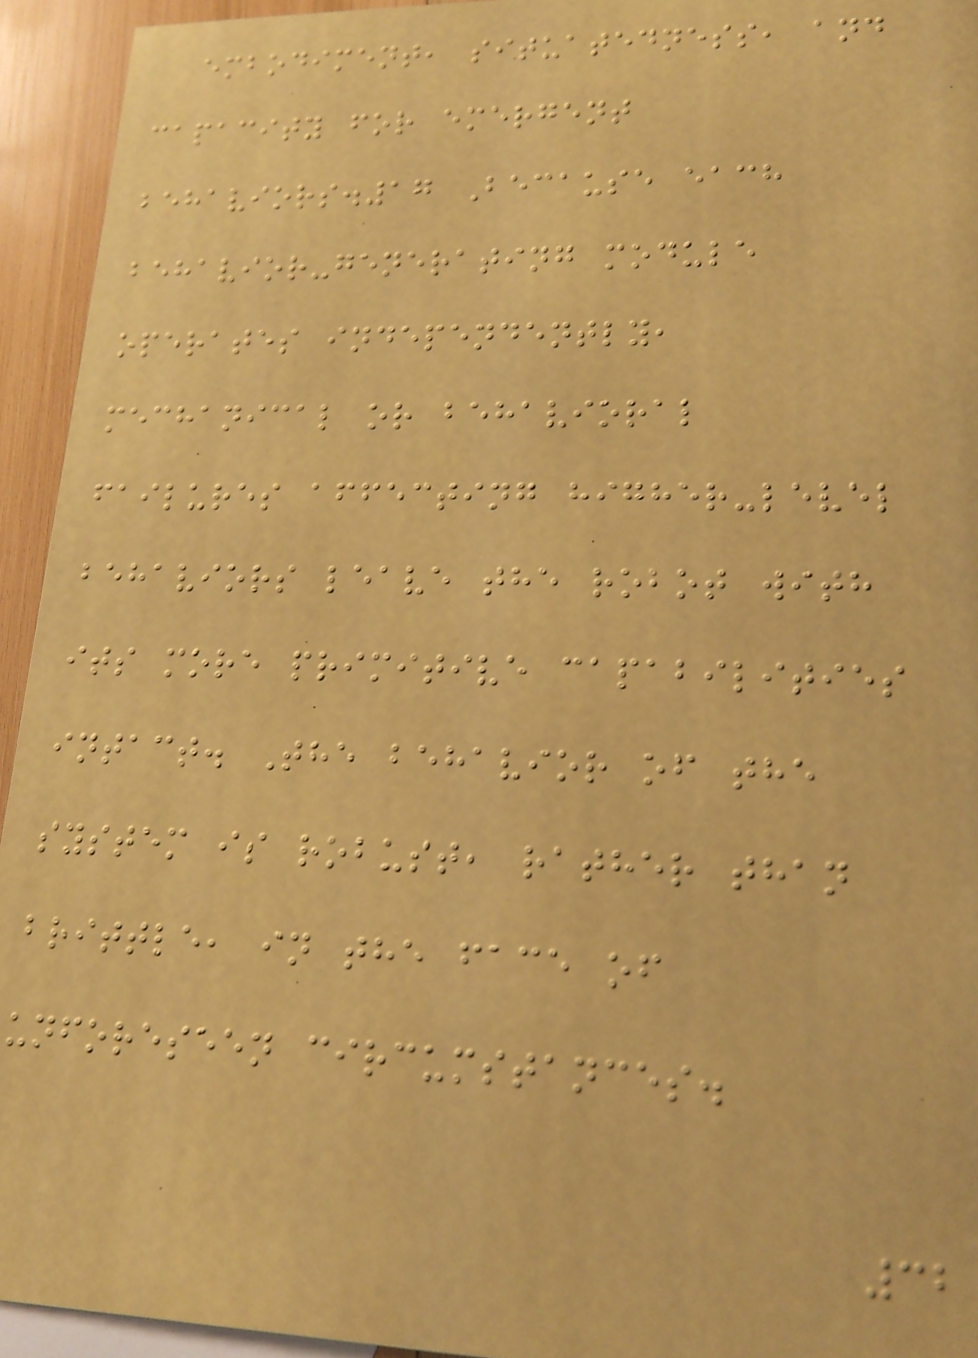embodiment, situatedness, and
capacity for emergent
behaviors.17 Because each
behavior-generating module
operates independently,
mechanical or behavioral
failures affecting higher-level
behaviors leave the robot with
its more primitive capabilities
intact. The behavior of the
system is robust, rather than
brittle, in the face of
unforeseen circumstances.
32
